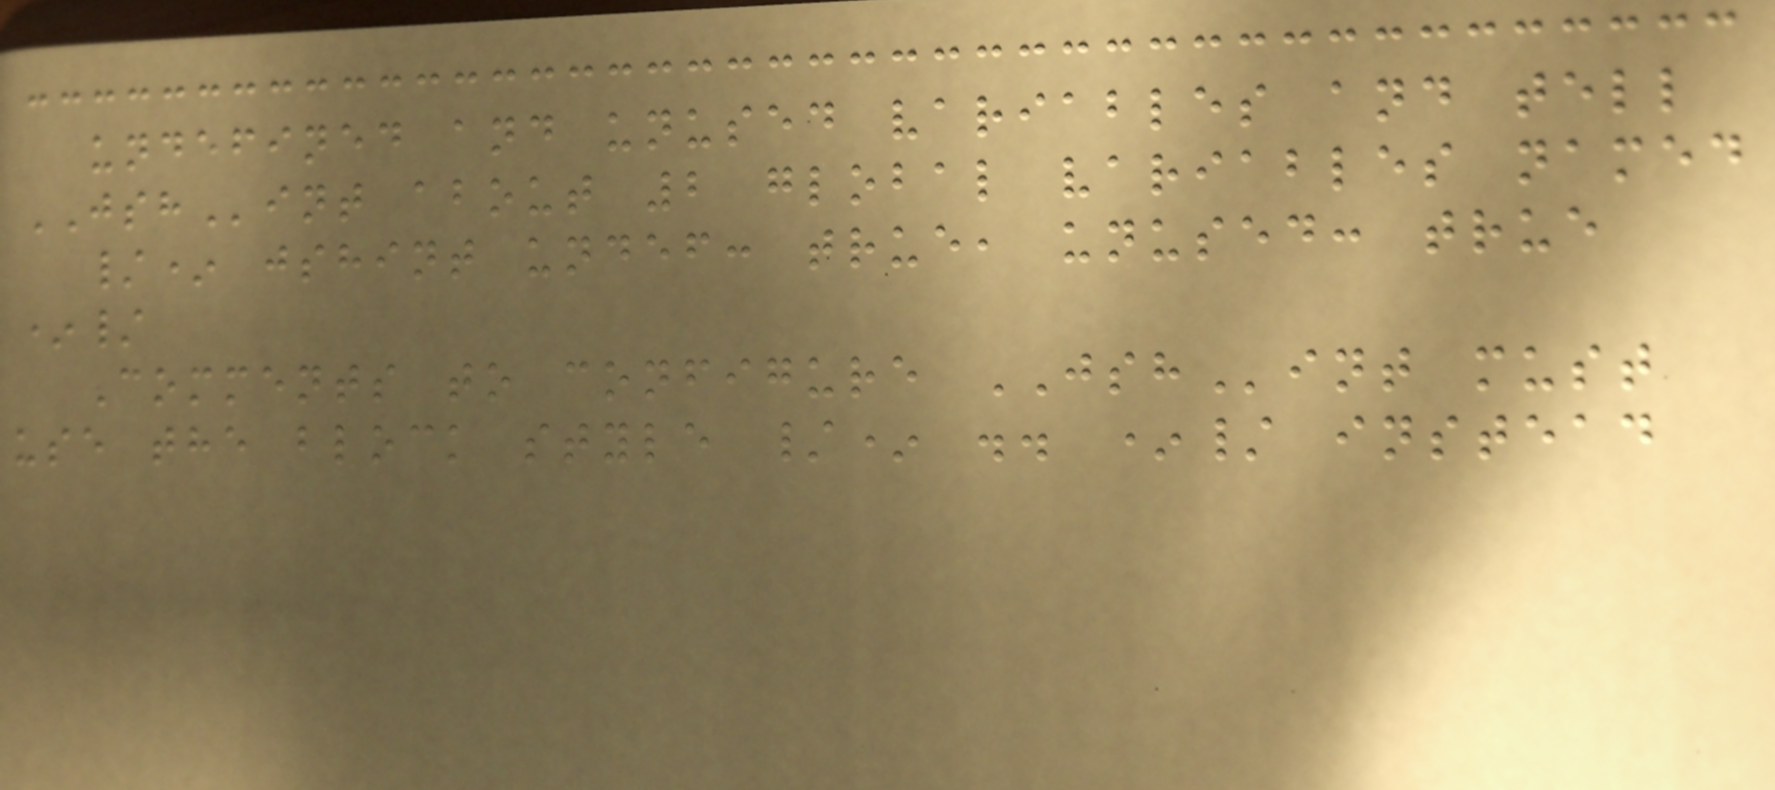undefined and unused variables and tell
JSHint about 2 global variables named
/* jshint undef: true, unused: true
*/
Comments to configure JSHint must
use the block style /* .. */ instead
